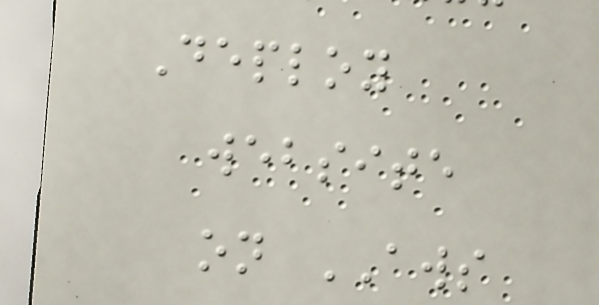Deploy
website
on AWS
